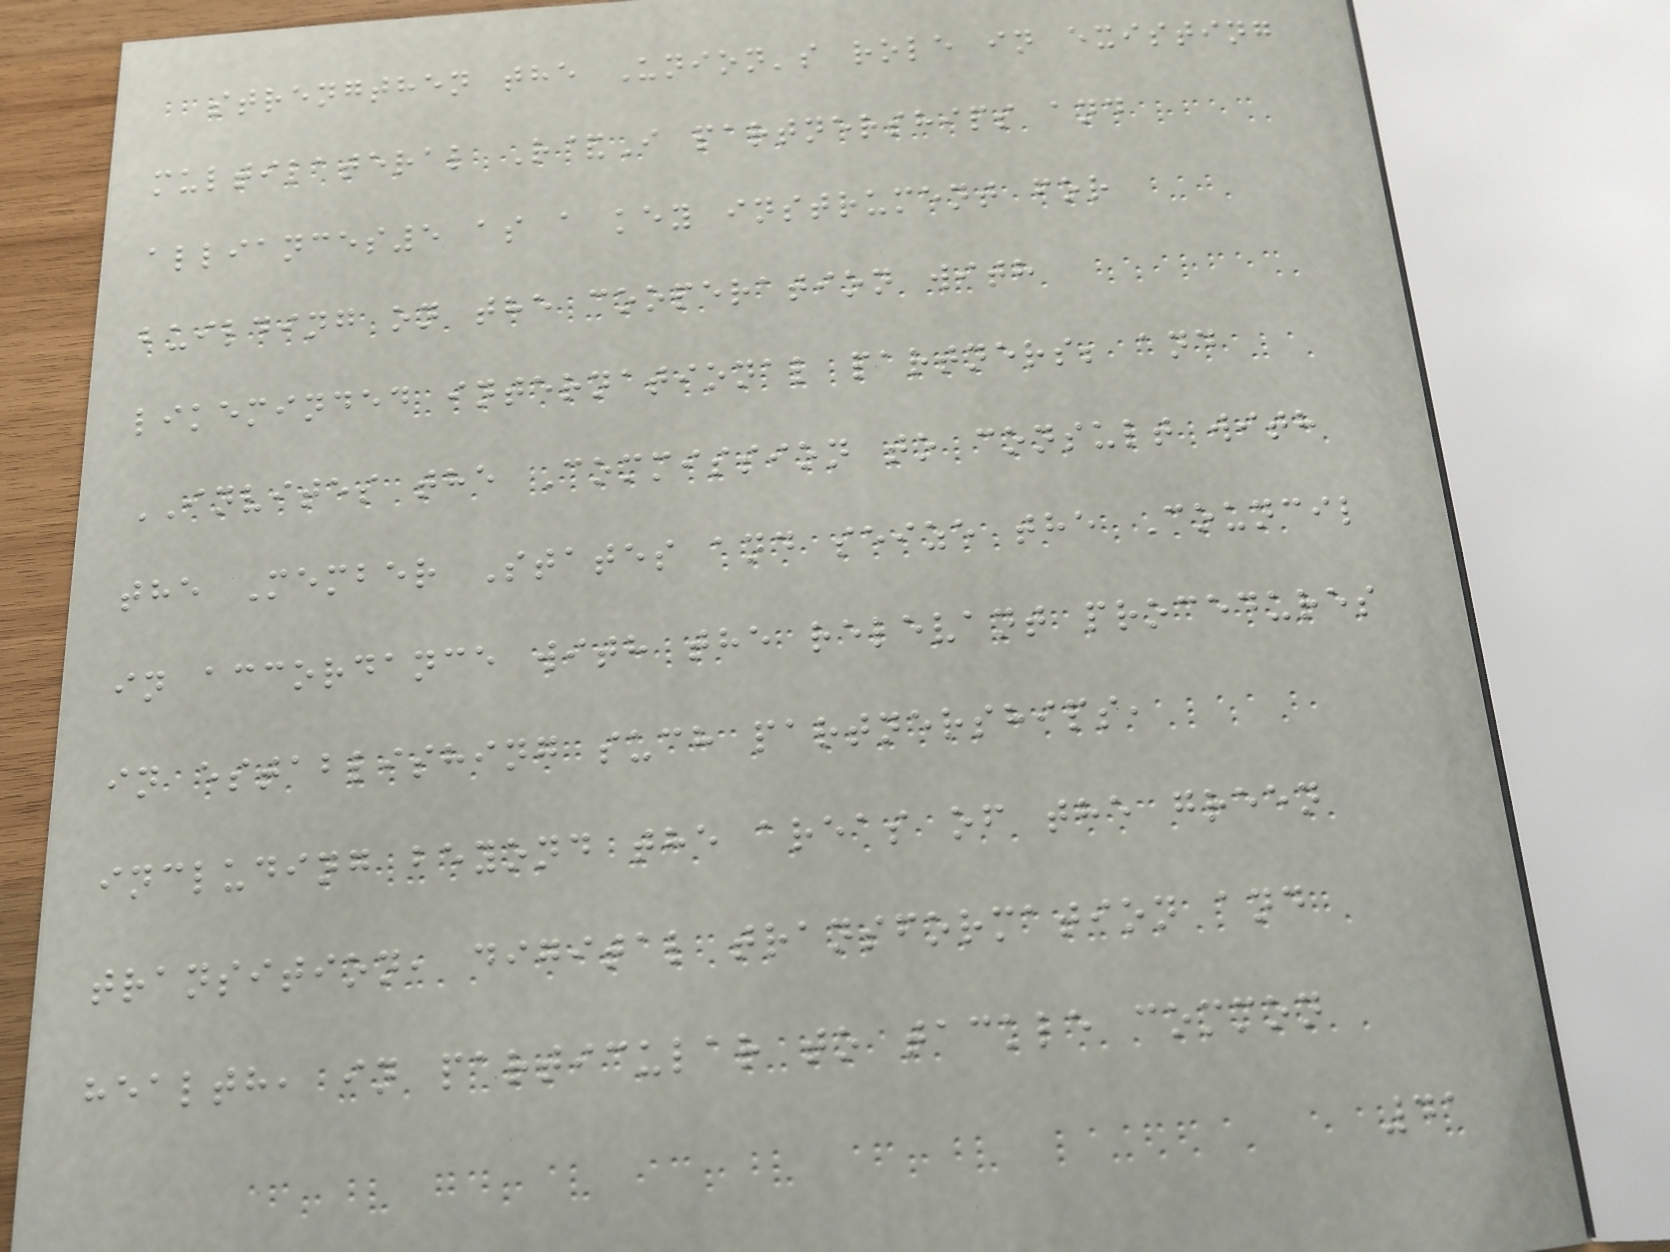strengthen the Union's role in existing
multilateral R&I partnerships and
alliances5 as a key instrument for
building on the cooperation with
likeminded international partners; and
INVITES the Commission to consult with
the Member States and seize the Council
in accordance with the relevant procedures
in establishing such partnerships,
including beyond the areas of the green
transition, digital transformation and
health, in particular to tackle common
41
